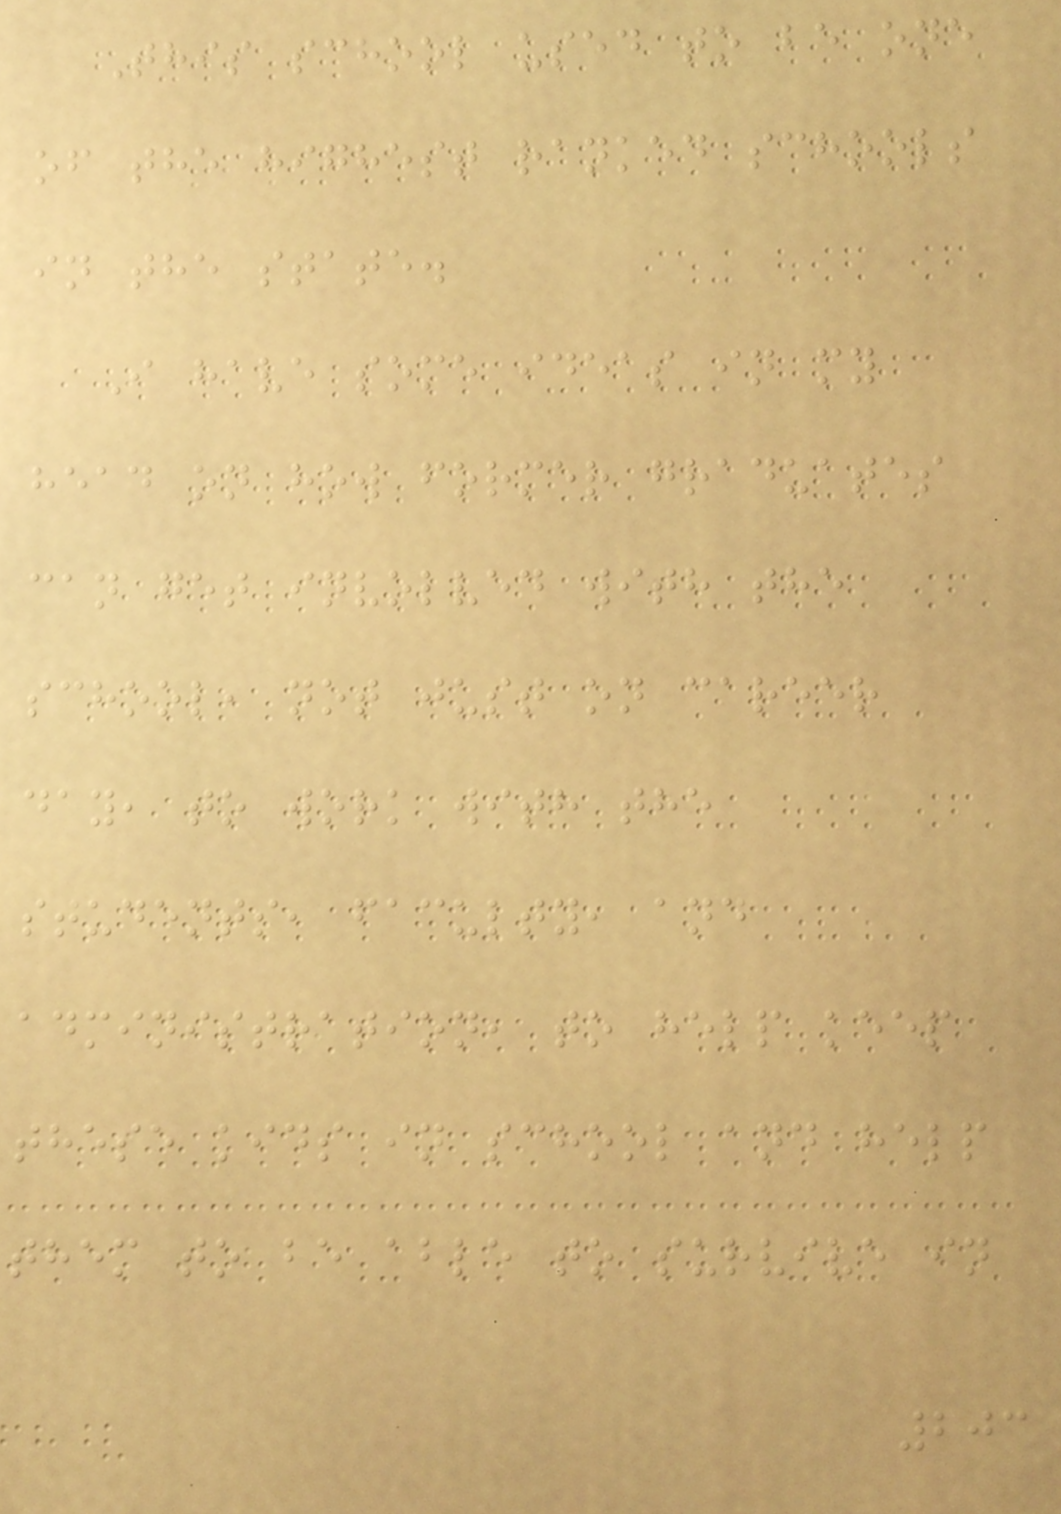This school used to be one
of the highest ranked schools
in the state.
I have some ideas in my
head on how former graduates
can get involved with the
school, not just on career
day, to work with the
students, faculty, and
administration, to help keep
these kids in school and help
them to be able to survive in
203
